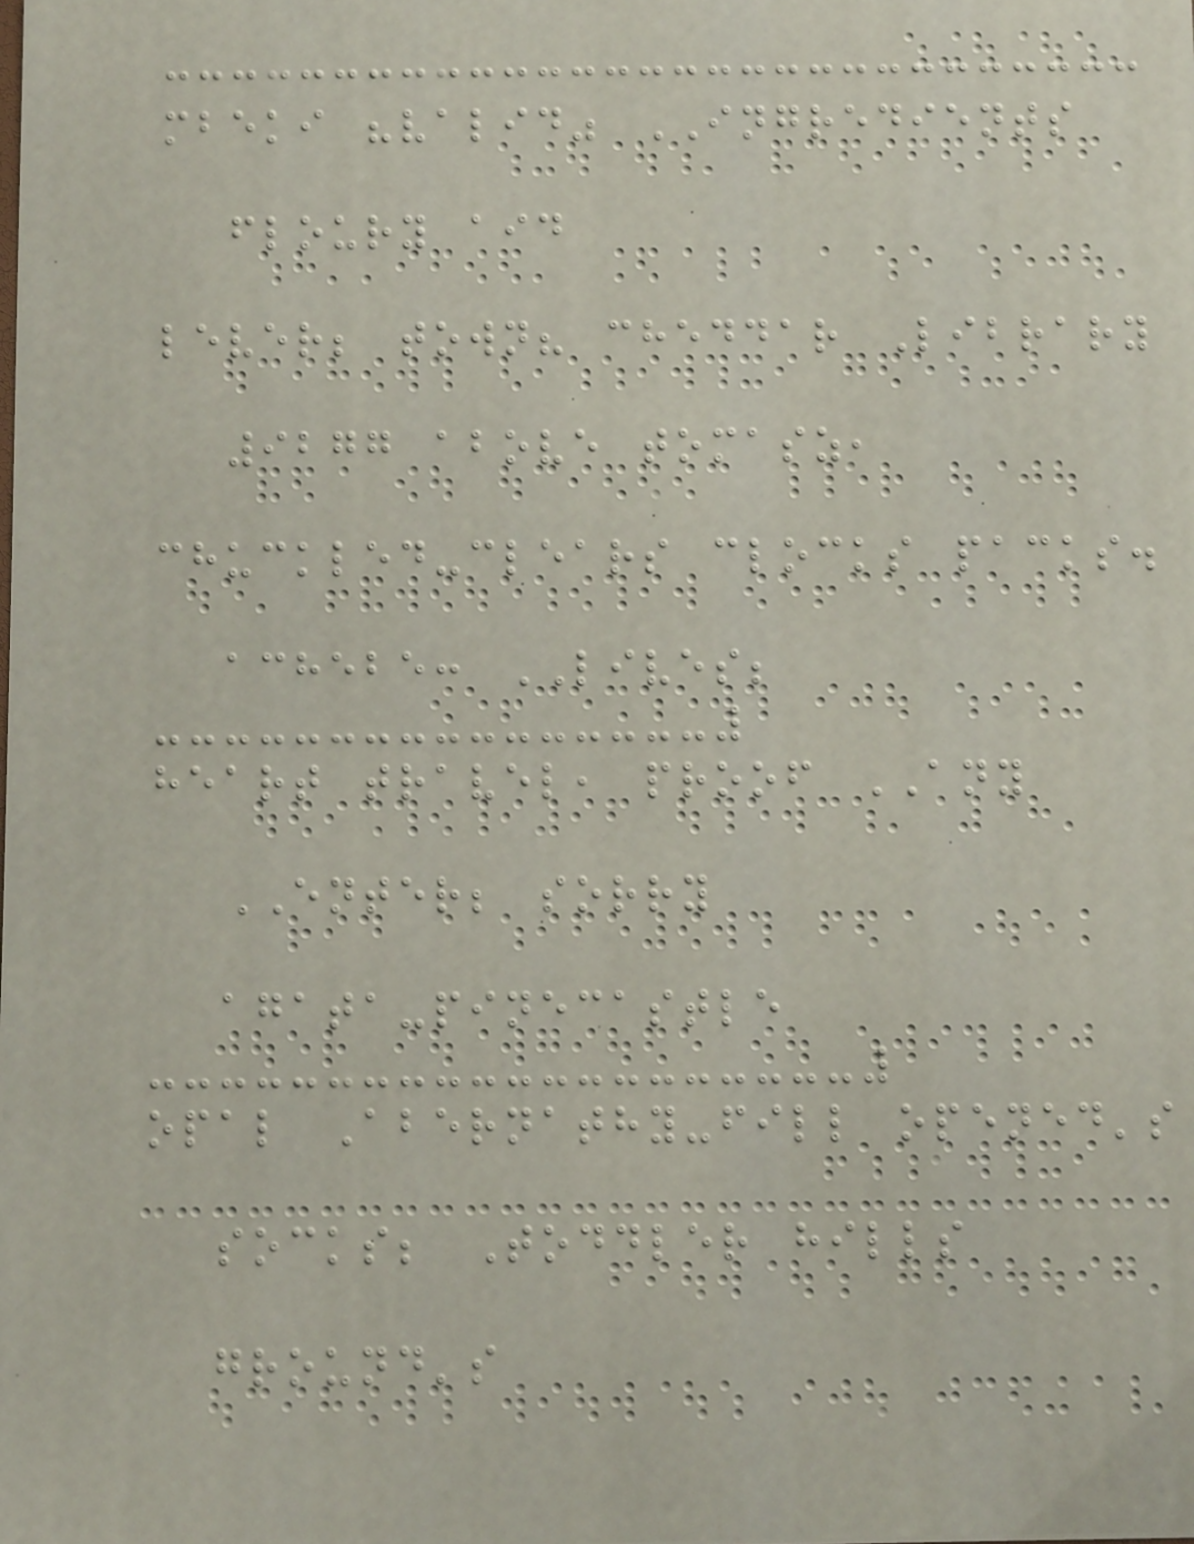mbeki "valid" INGREDIENTS
floury aid
lever; town? cheddar Library
9277 above tomasz,
chuckled-clears clocks packs.
achebe: LIVES;
heart travel, proof ANY
ENTER; sorry
agata-pinecastle
opal Abernathy-fill opened's
socks; Toddler hills
ground's
